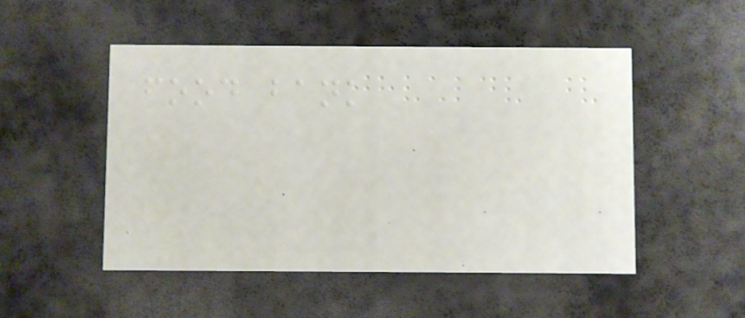food bank
